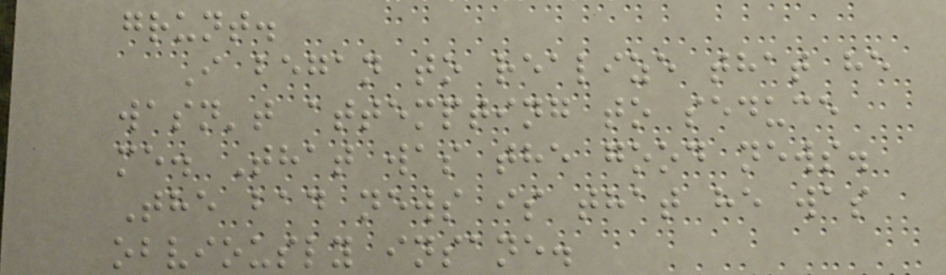grunt.
I began to realize that he
wasn't attempting to seduce
me. That was the good news.
The bad news is that he was
obviously insane.
